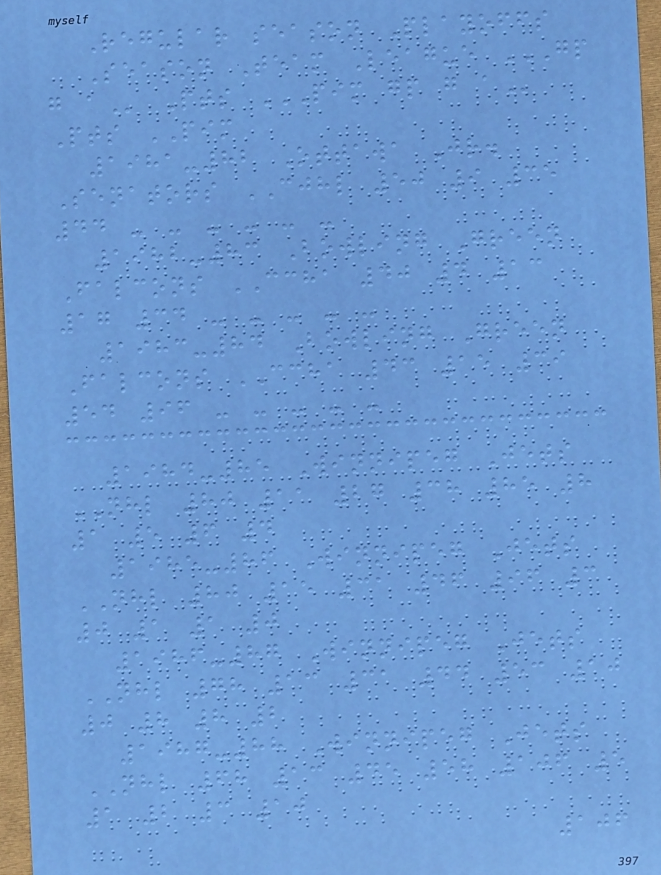Regular season Playoffs
Season Team League GP
G A Pts PIM GP G A
Pts PIM
1981-82 Ottawa Jr.
Senators CJHL 50 9 35
44 - - - - - -
1982-83 Bowling Green
Falcons CCHA 40 4 13
17 34 - - - - -
1983-84 Bowling Green
Falcons CCHA 43 15 39
54 96 - - - - -
1984-85 Winnipeg Jets
NHL 80 11 27 38 85 8
1 5 6 4
1985-86 Winnipeg Jets
NHL 80 15 31 46 96 3
0 1 1 0
1986-87 Winnipeg Jets
NHL 78 13 31 44 53 10
0 8 8 2
1987-88 Winnipeg Jets
NHL 68 13 45 58 106 5
1 2 3 10
106
